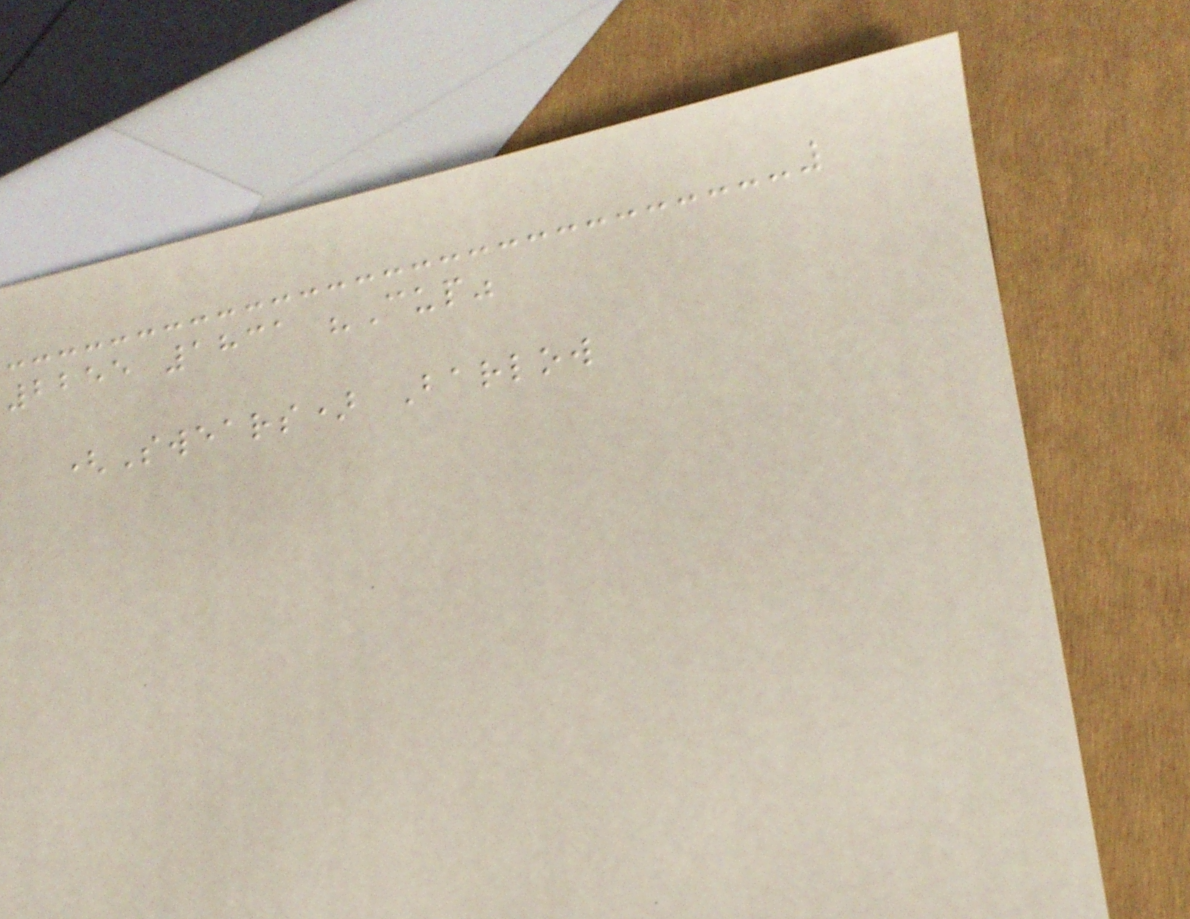2255 1831 "Cup"
(Swears) Barlow
